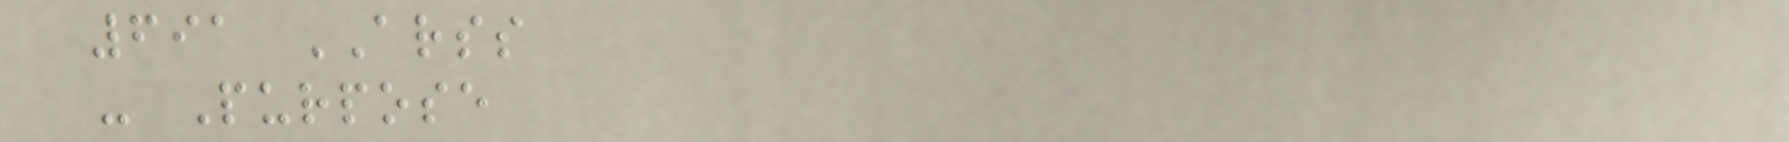691 ARSS
- Purpose
